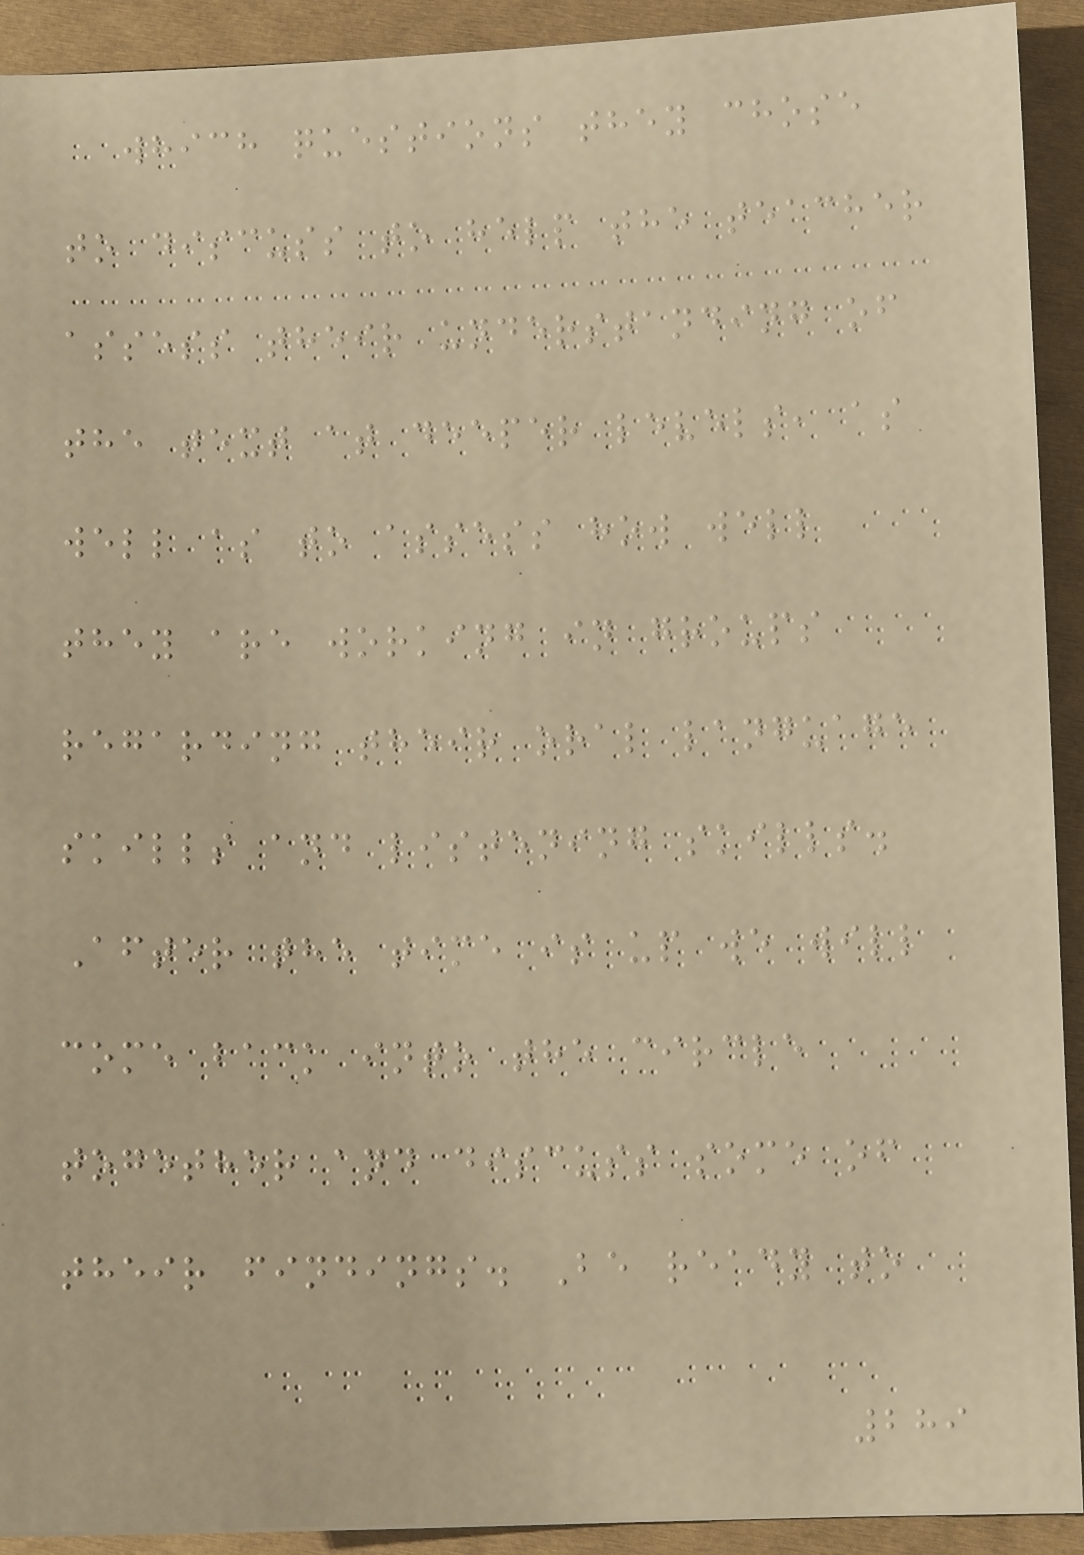which questions they chose
to discuss to help the teacher
assess their understanding of
the text at deeper levels, as
well as to assess how well
they are working in groups
regarding their oral language
skills and listening skills.
After the time is up we will
come back into the circle
together and discuss some of
their findings. Be ready to
289
